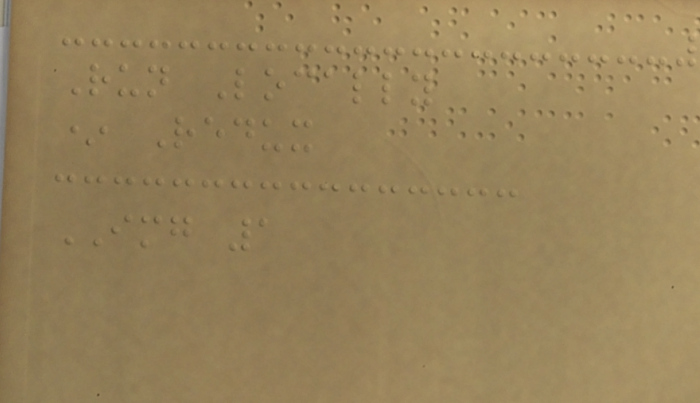Run Locally
* Redux
IMG 1
